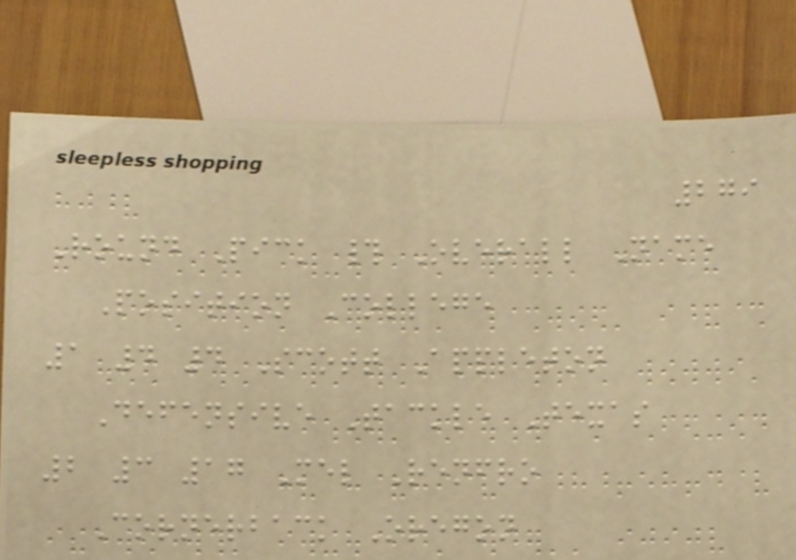279
Round Pick # Overall Name
Position College
1 4 4 Scott Appleton
Defensive Tackle Texas
2 3 17 Mel Renfro
Cornerback Oregon
